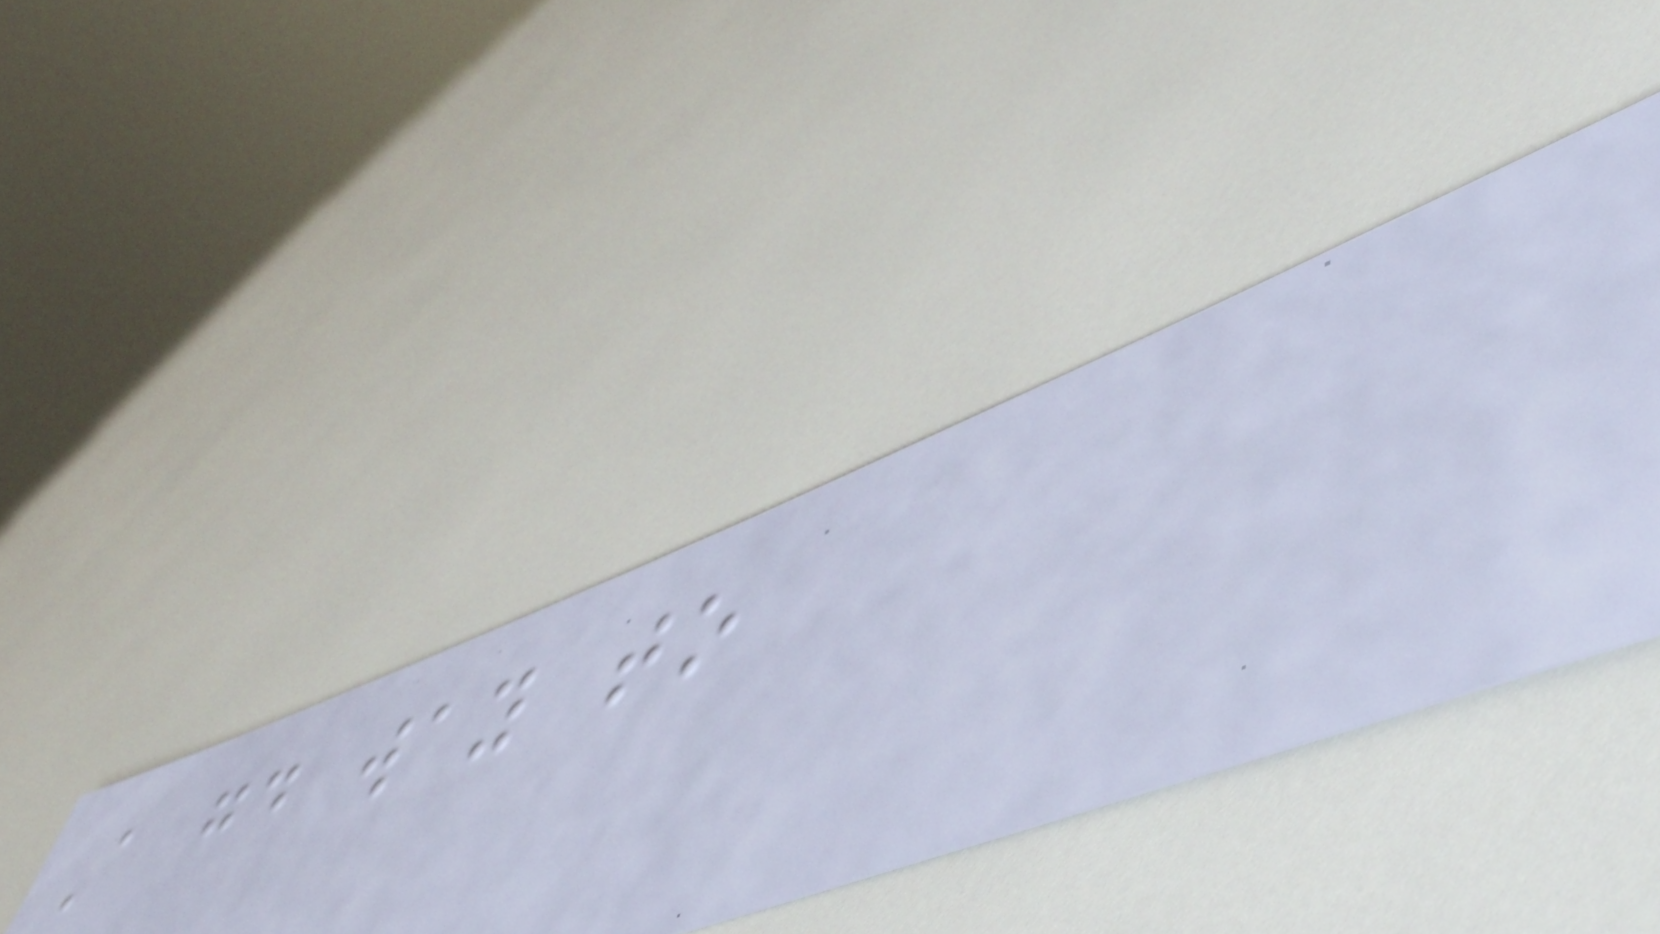A good way to
